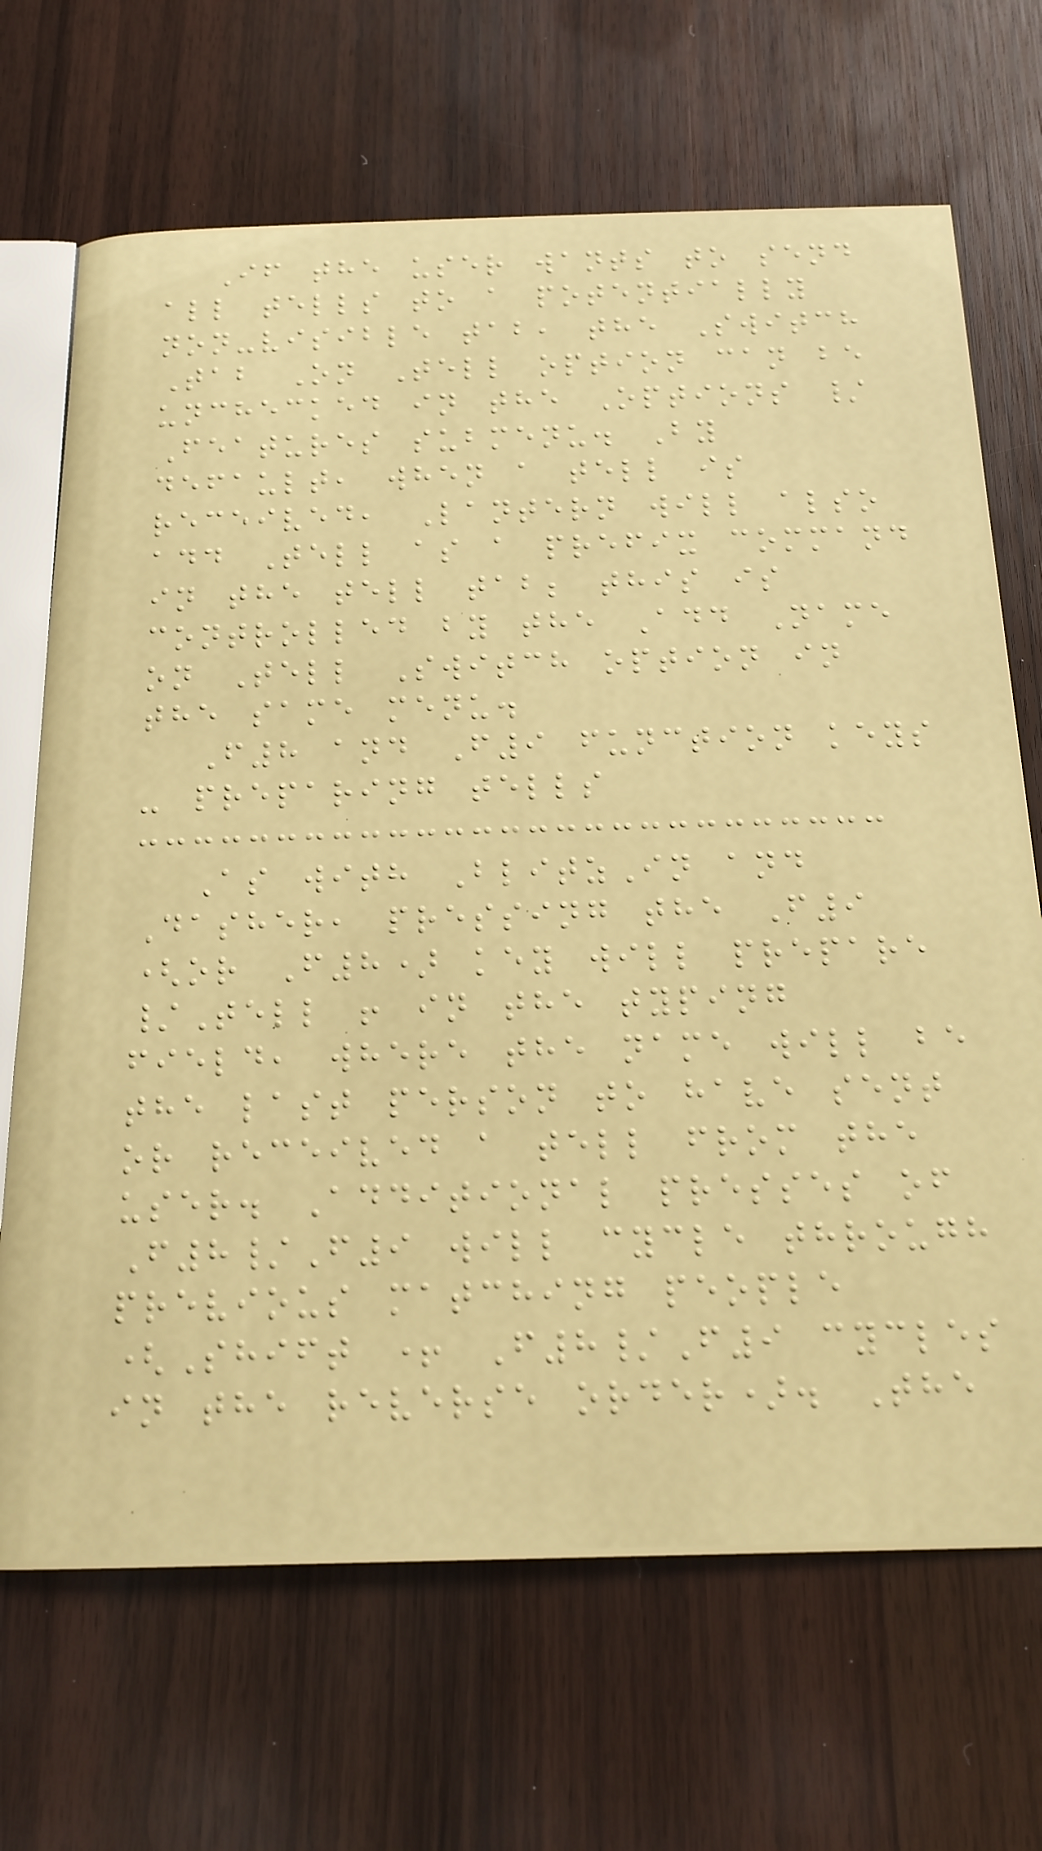If the user wants to send
all tells to a potentially
non-visible tab, the Switch
Tab On Tell option can be
unchecked in the Options /
Features submenu. By
default, when a tell is
received, Lantern will also
add Tell as a prefix command
in the tell tab; this is
controlled by the Add Name
on Tell Switch option in
the same menu.
F8 and F9 function keys
- preparing tells
As with BlitzIn and
Dasher, pressing the F9
(or F8) key will prepare
/Tell ! in the typing
field, where the name will be
the last person to have sent
or received a tell from the
user. Additional presses of
F8/F9 will cycle through
previous matching people
(Shift + F8/F9 cycles
in the reverse order). The
